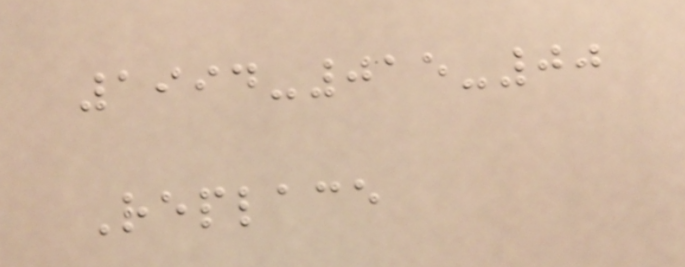1994-015-00
Replace
